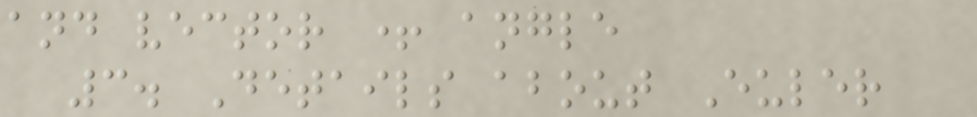and vector + angle
3. Details about Euler
